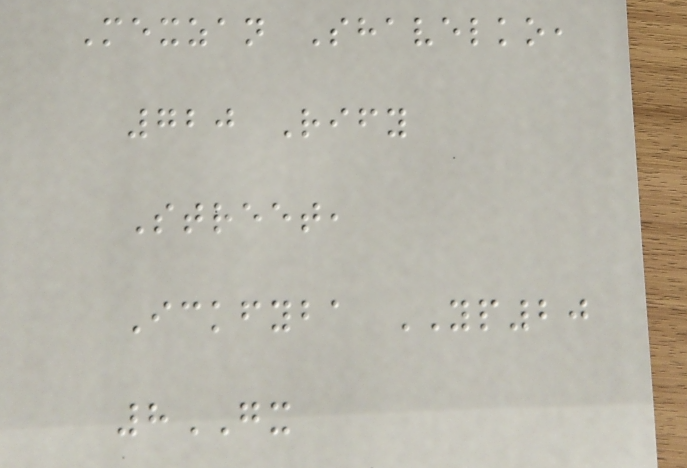Mexzan Shavelko,
720 Rify
Street,
Ickfyba YP20
8GX
